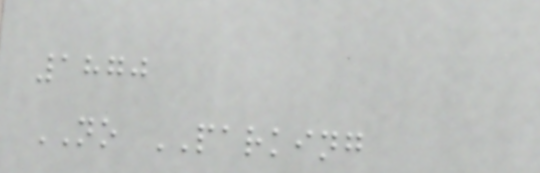1870
NO PARKING
